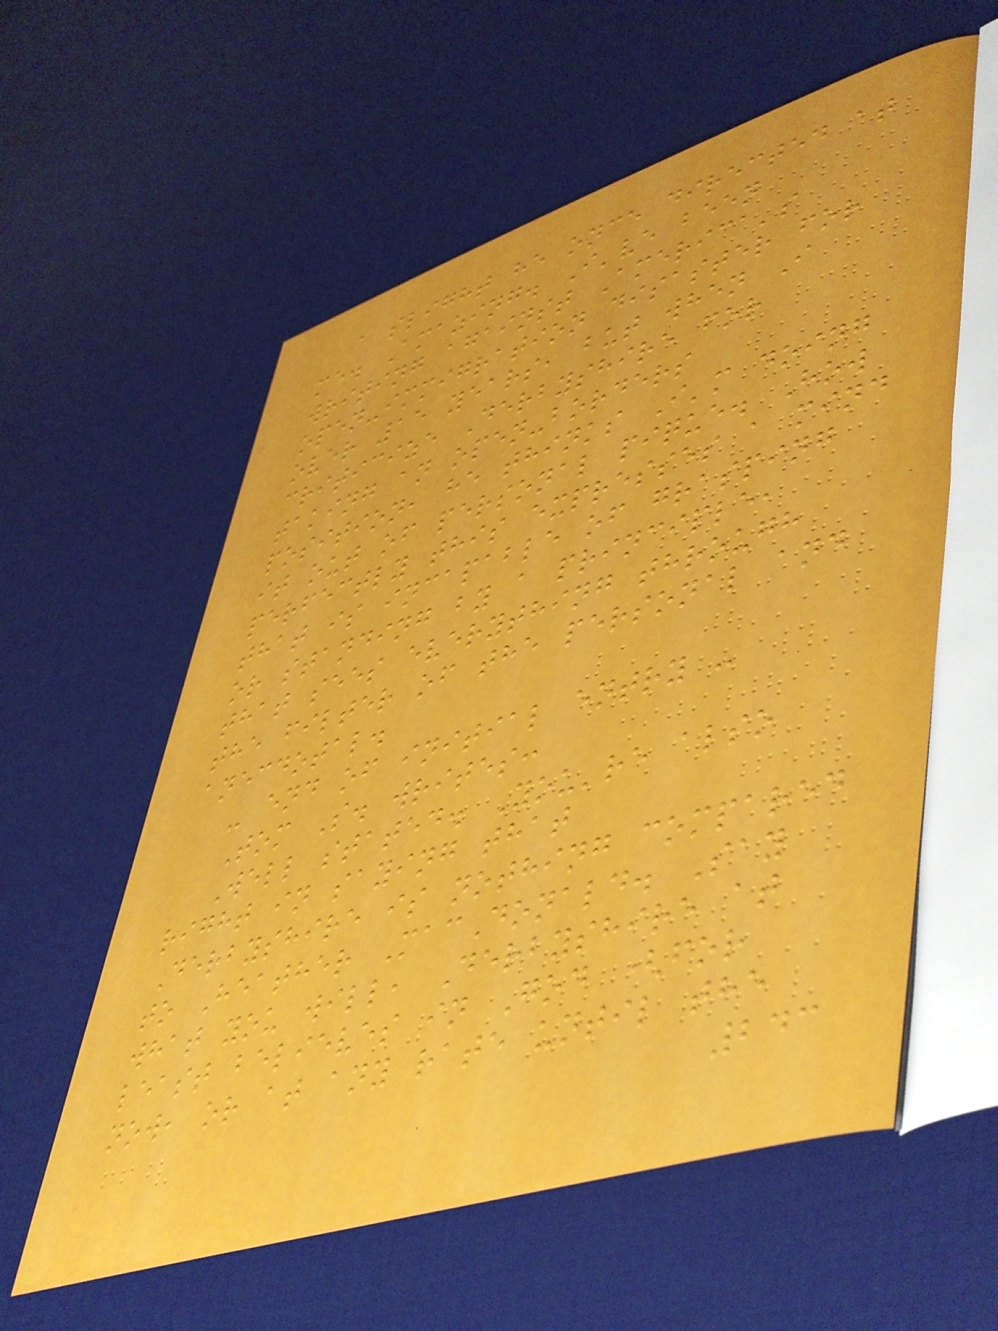a slight he once directed at
me. Amazing. I've been
writing against America's
open-immigration disaster for
over 15 years, but when I
criticize Derbyshire for
taking an open-borders
position, he thinks I'm doing
it out of personal pique. How
perfectly this expresses a mind
that is incapable of grasping
or standing by a principle,
that sees everything through
the filter of the personal and
anecdotal.
- end of initial entry -
Tom S. writes:
Well stated. You're also
right in saying that
Derbyshire is nothing compared
to Heather MacDonald. Say
what you will, Derbyshire at
least believes in God (for
now, or at any rate until the
243
